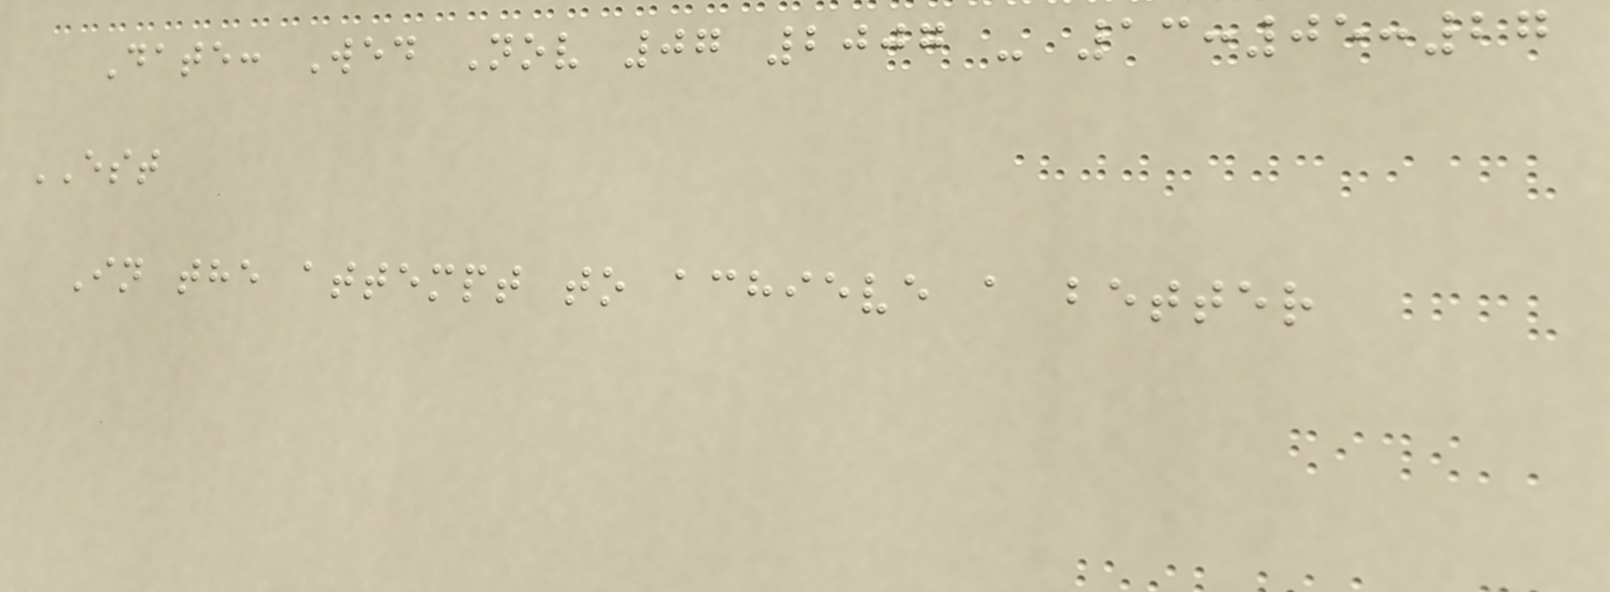Date: Wed Nov 07 2007 - 13:05:27
EST
In the attempt to achieve a better
